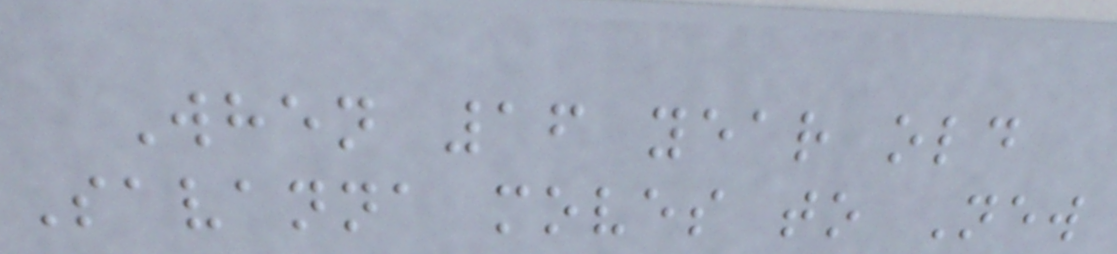When 16 year old
Savanna moves to New
